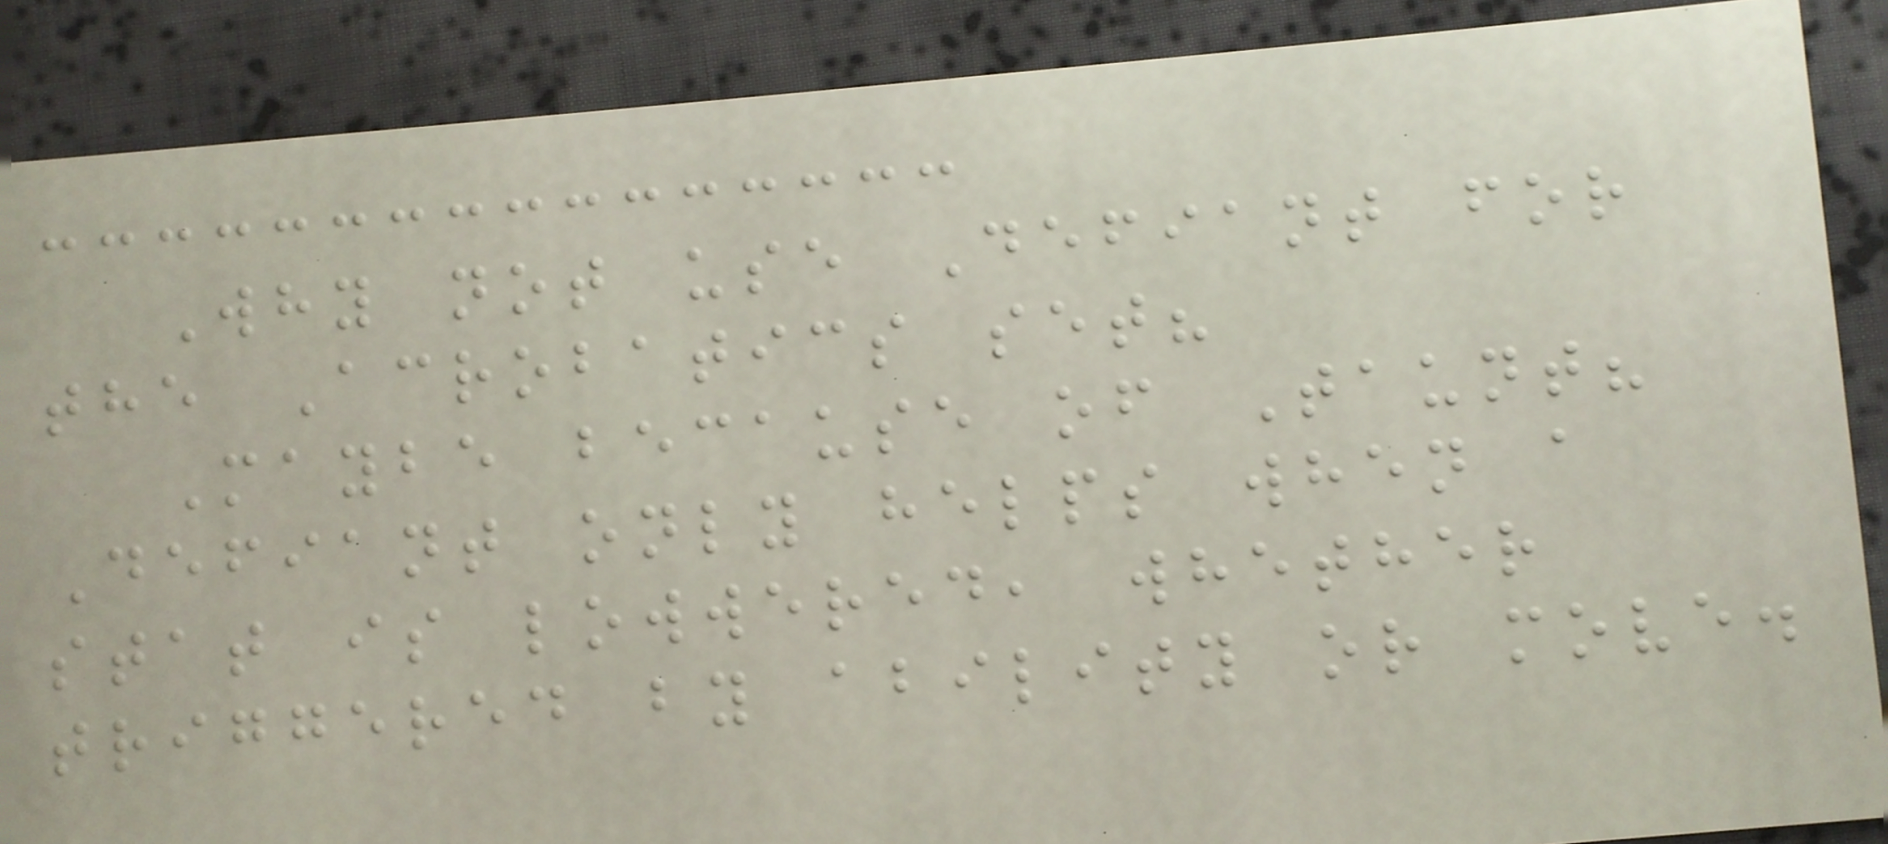Why not use Defiant for
the Acrobatics set?
Maybe because of Taunt?
Defiant only helps when a
stat is lowwered, whether
triggered by ability or move.
